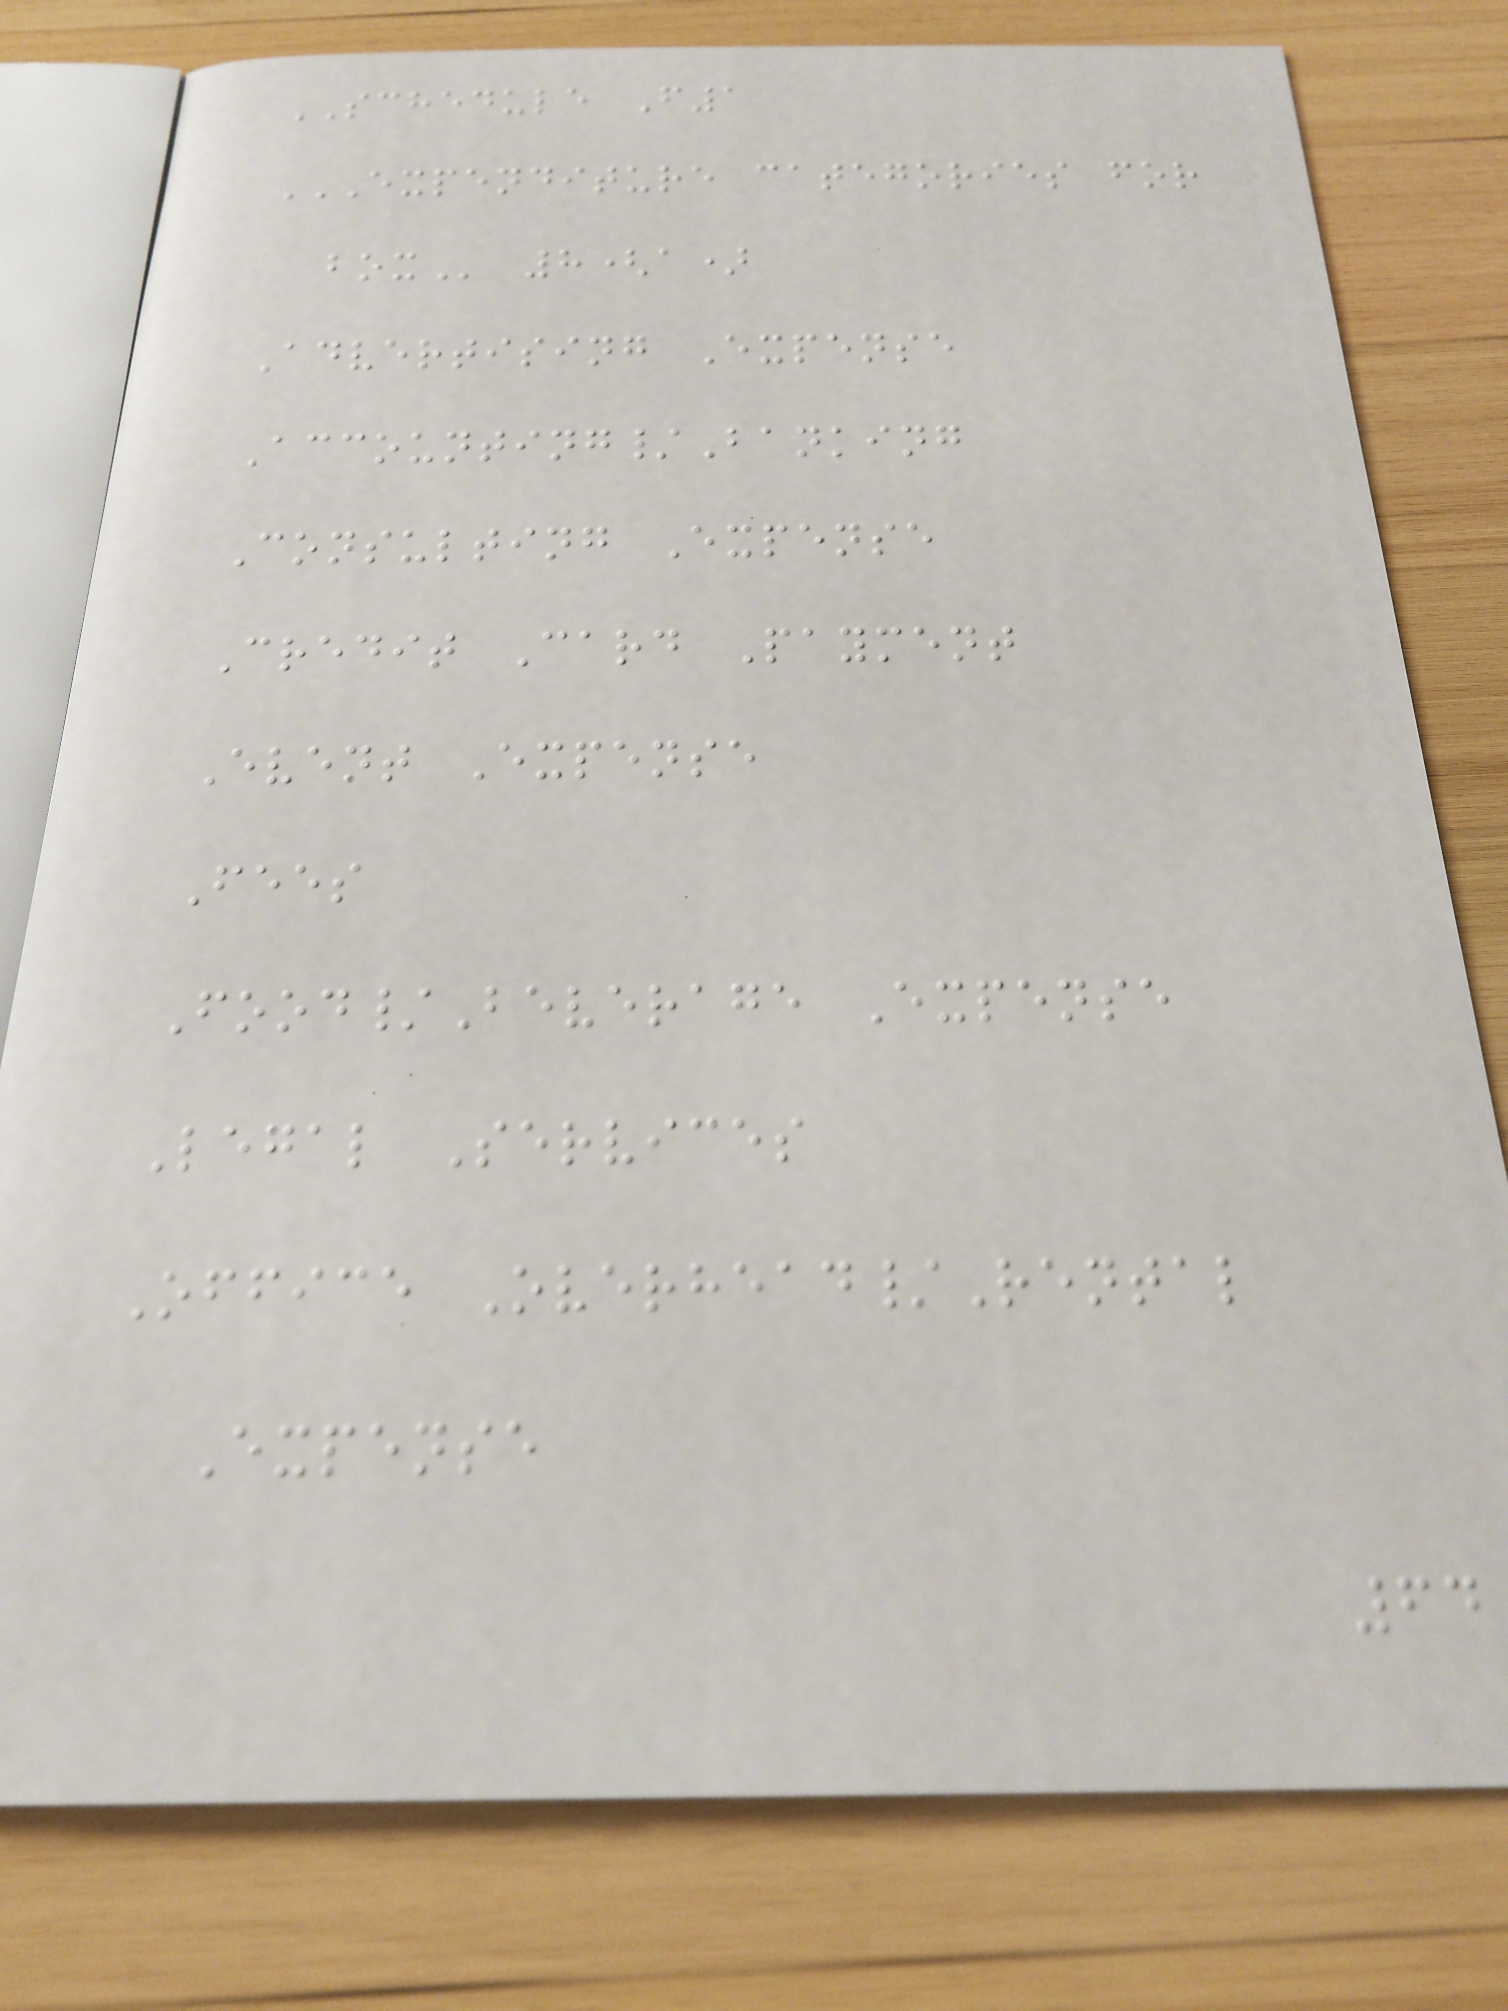SCHEDULE F1
EXPENDITURE CATEGORIES FOR
BOX 8(a)
Advertising Expense
Accounting/Banking
Consulting Expense
Credit Card Payment
Event Expense
Fees
Food/Beverage Expense
Legal Services
Office Overhead/Rental
Expense
64
